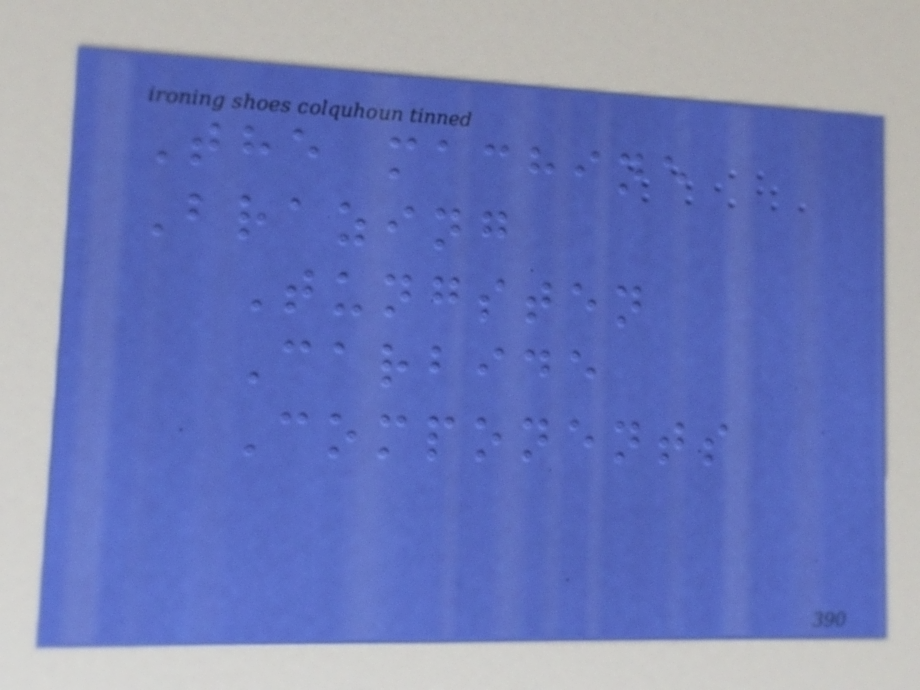The machine
Brazing
Tungsten
Carbide
Components
